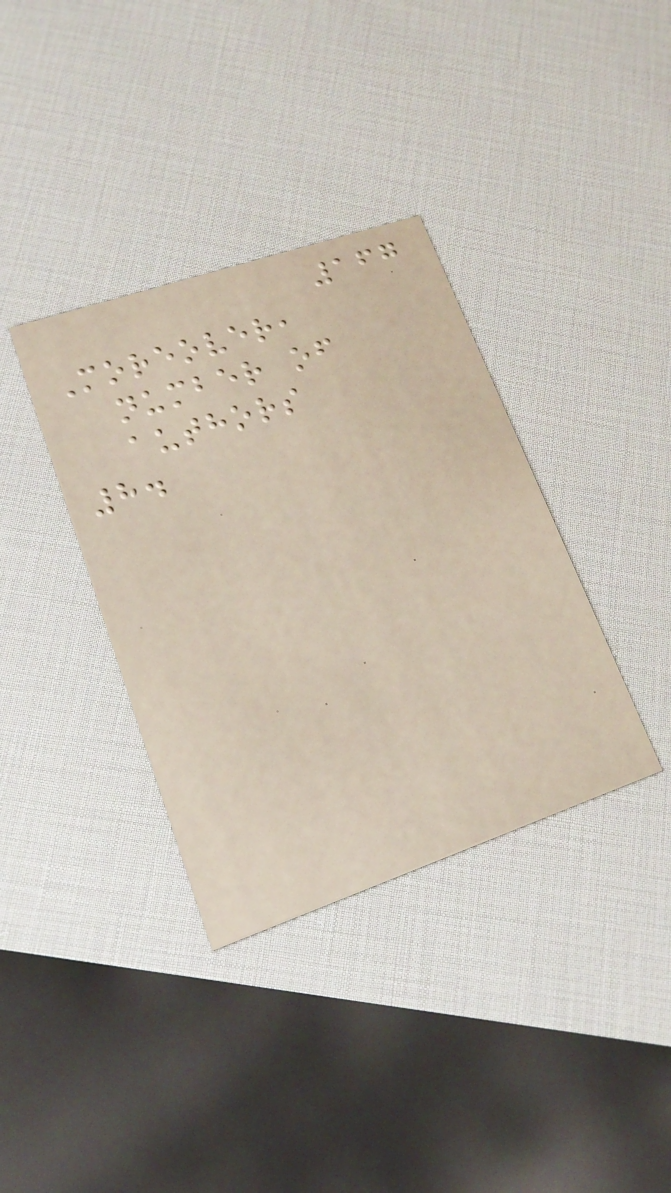167
Moreover,
number of
authors
8.
